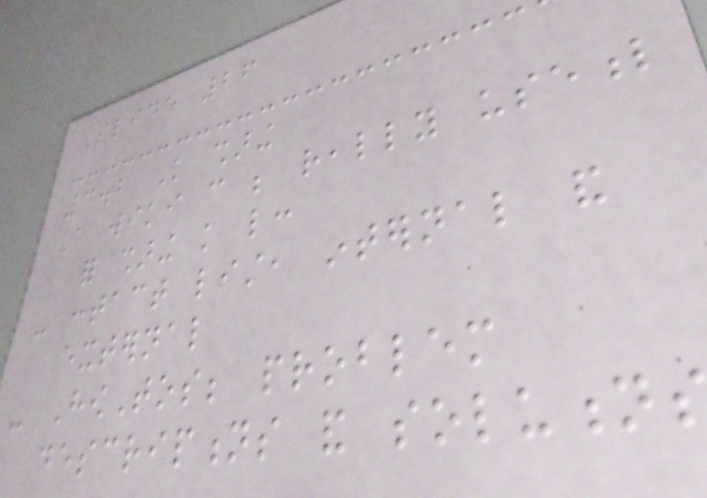Slide 26
3.2 Knowledge sharing
A wiki can be really useful
for sharing knowledge like:
- contact list, internal and
external
- HowTos; problem
descriptions and solutions
